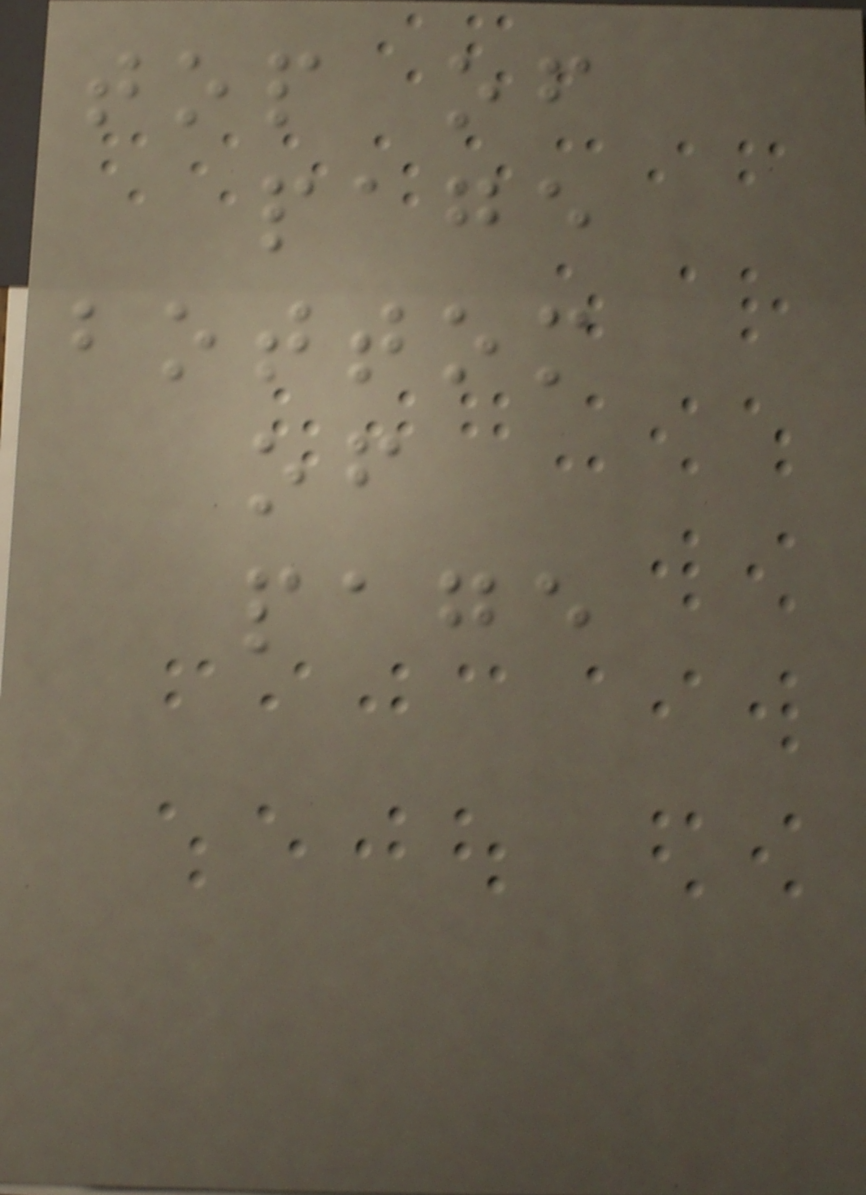top of
page
bottom
of
page
